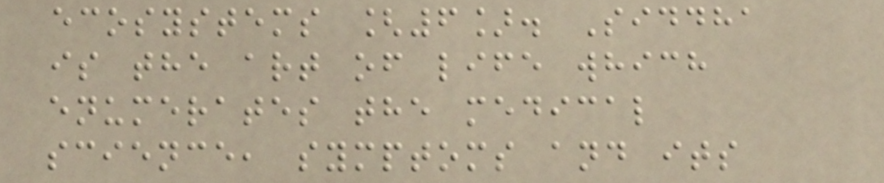ecosystems [6]. Siddha
is the art of life which
enumerates the medical
science, symptoms and its
